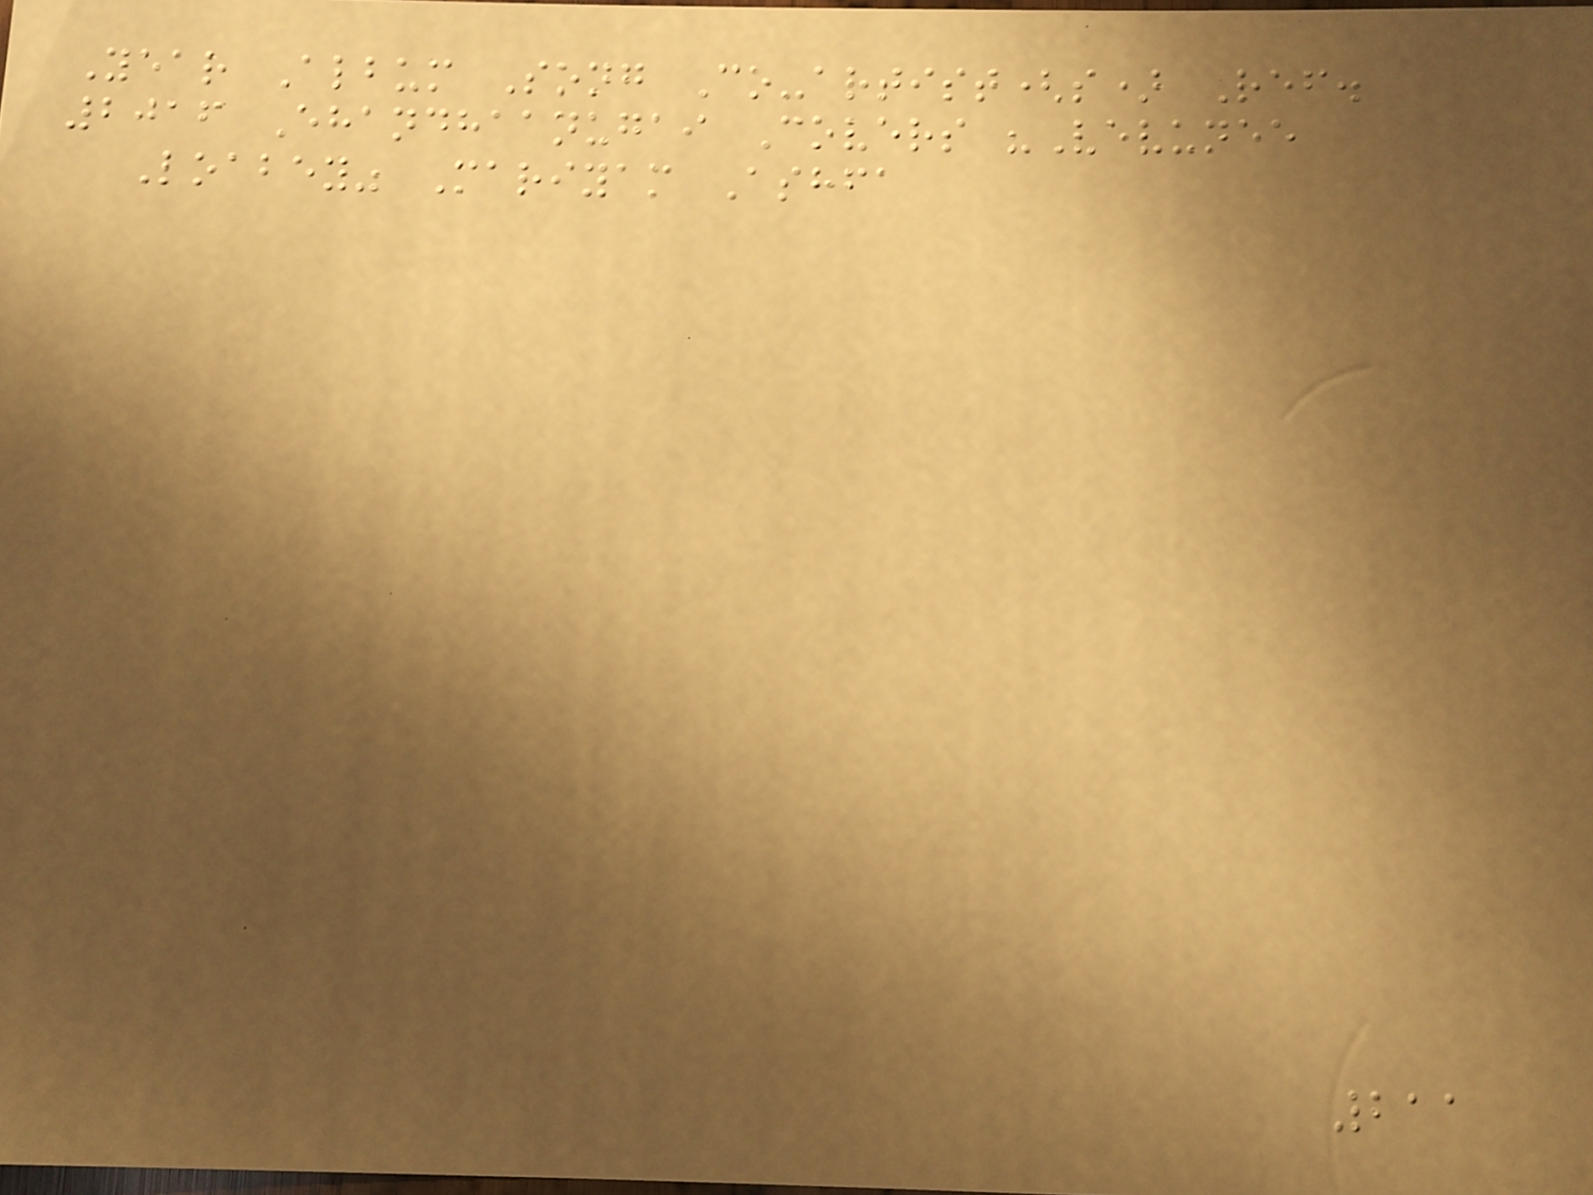Year Album Song Co-artist(s) Ref.
2016 Ehandhaanugai Covers "Vevunee
Loabey" Mariyam Ashfa
211
